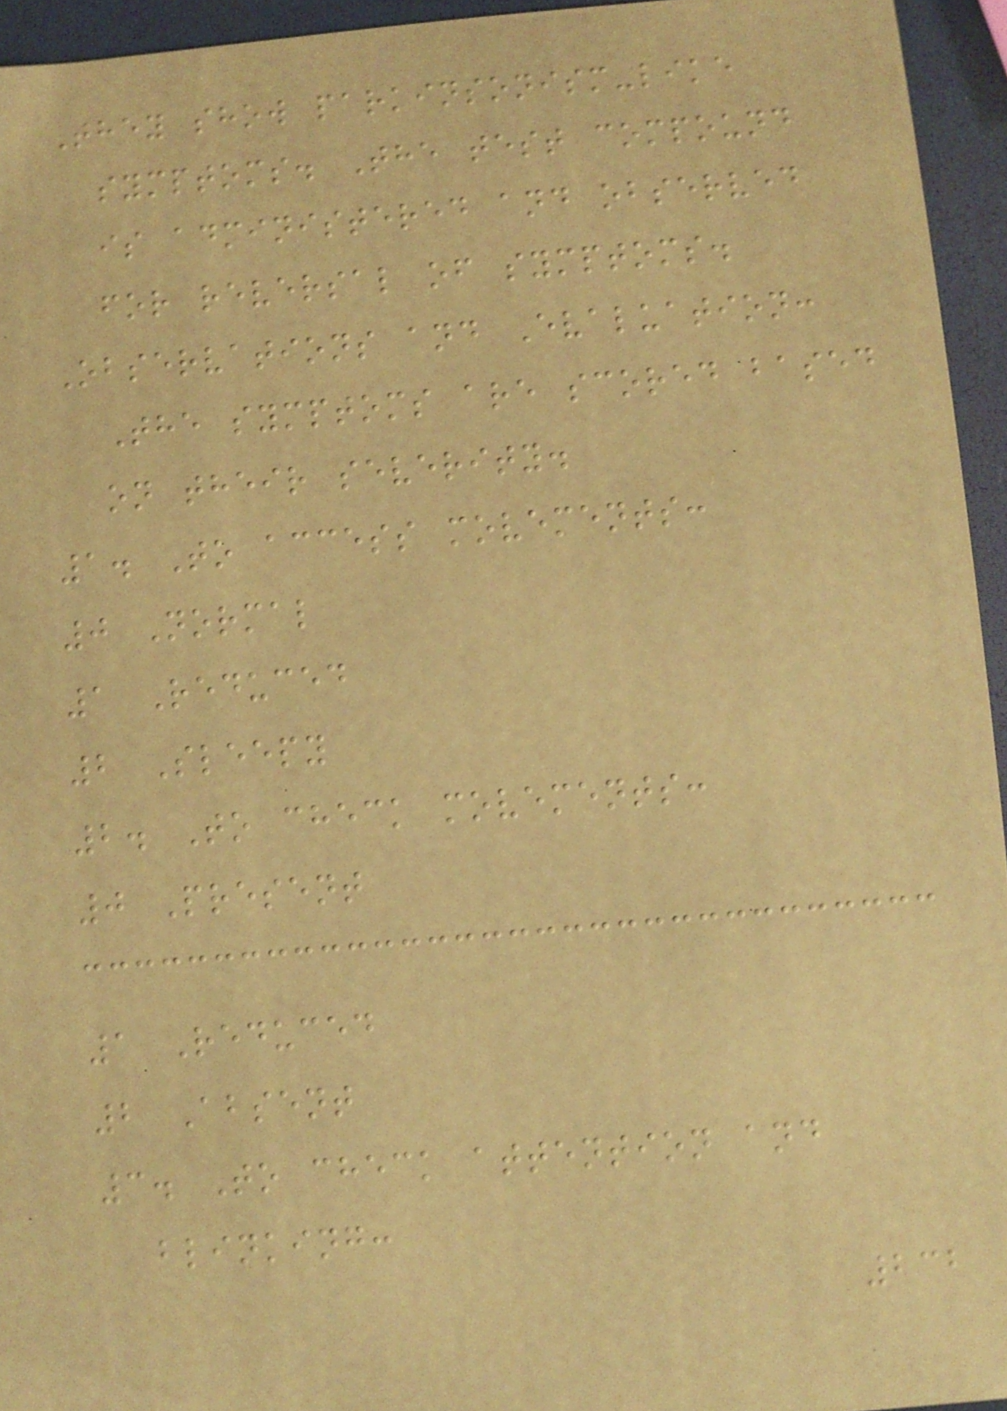They show parkinsonism-like
symptoms. The test compound
is administered and observed
for reversal of symptoms.
Observations and Evaluation:
The symptoms are scored based
on their severity.
1. To access movements:
0 Normal
1 Reduced
2 Sleepy
2. To check movements:
0 Present
1 Reduced
2 Absent
3. To check attention and
blinking:
232
